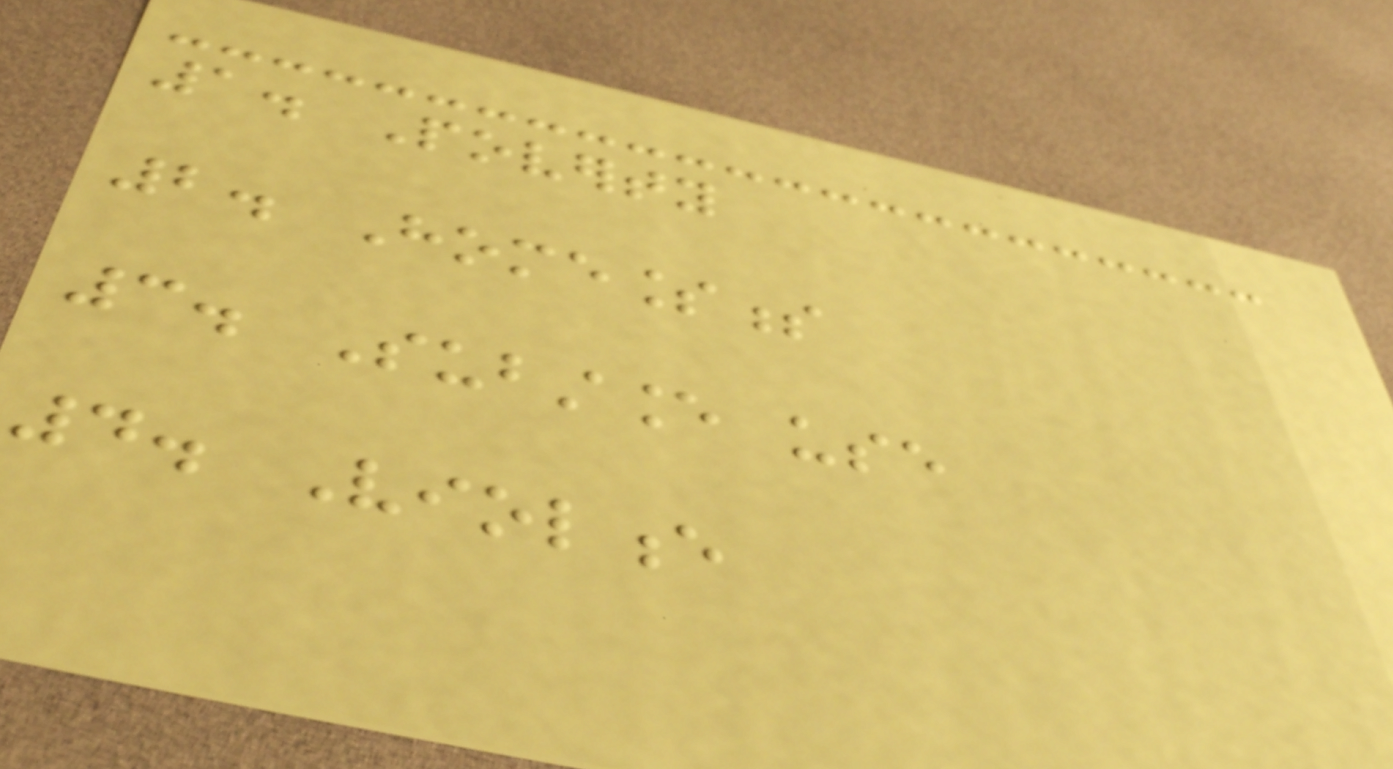1. Poverty
2. Homelessness
3. Substance use
4. Violence
